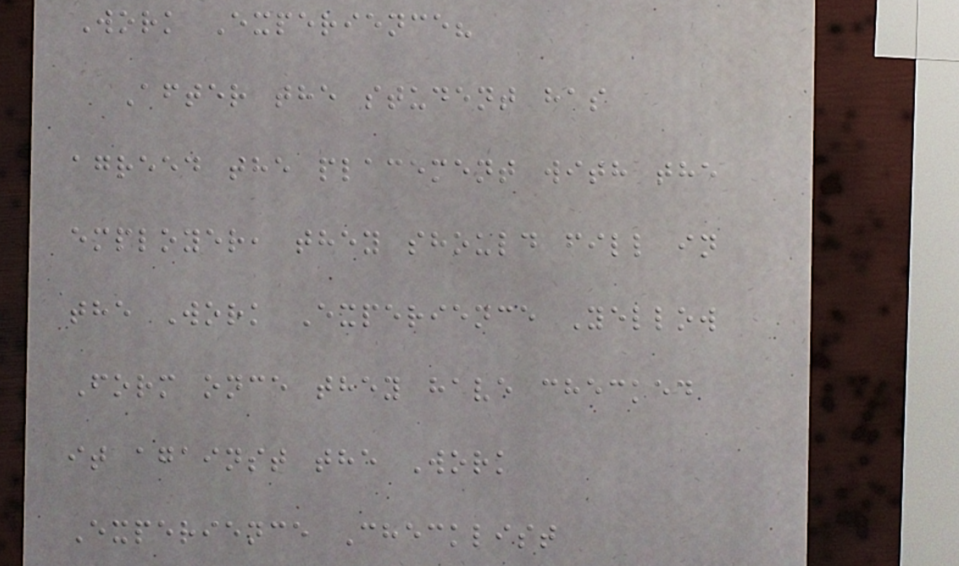Work Experience?
After the student has
agreed the placement with the
employer, they should fill in
the Work Experience Yellow
Form once they have checked
it against the Work
Experience Checklist
